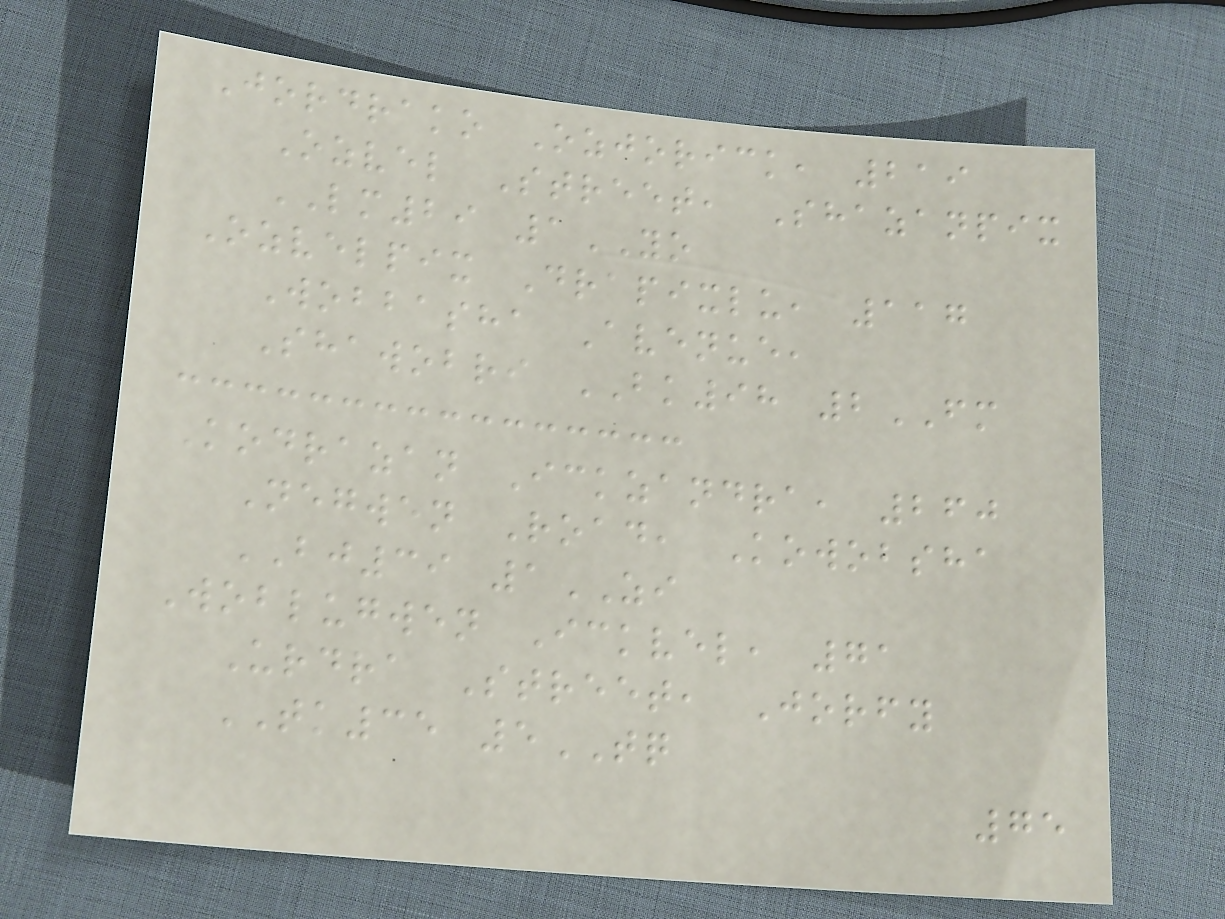Jordrako Ozjorick, 219
Ozvel Street, Shazanpix
LM29 1YO
Ozvelpix Drapixlu, 117
Wobbasha Avenue,
Shawobri BK98 2FM
Kodrazan Ickzandra, 260
Negwen Road, Kowobsha
BJ39 1ZI
Woblugwen Ickvel, 71
Urdra Street, Jorfy
TK35 5TQ
75
